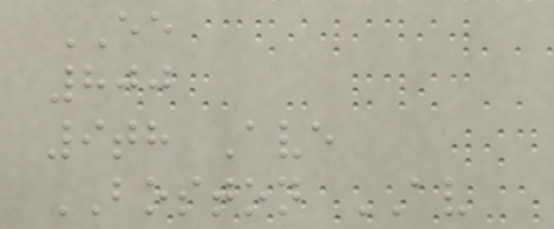EE
800
9th Ave
BOSTON AV
